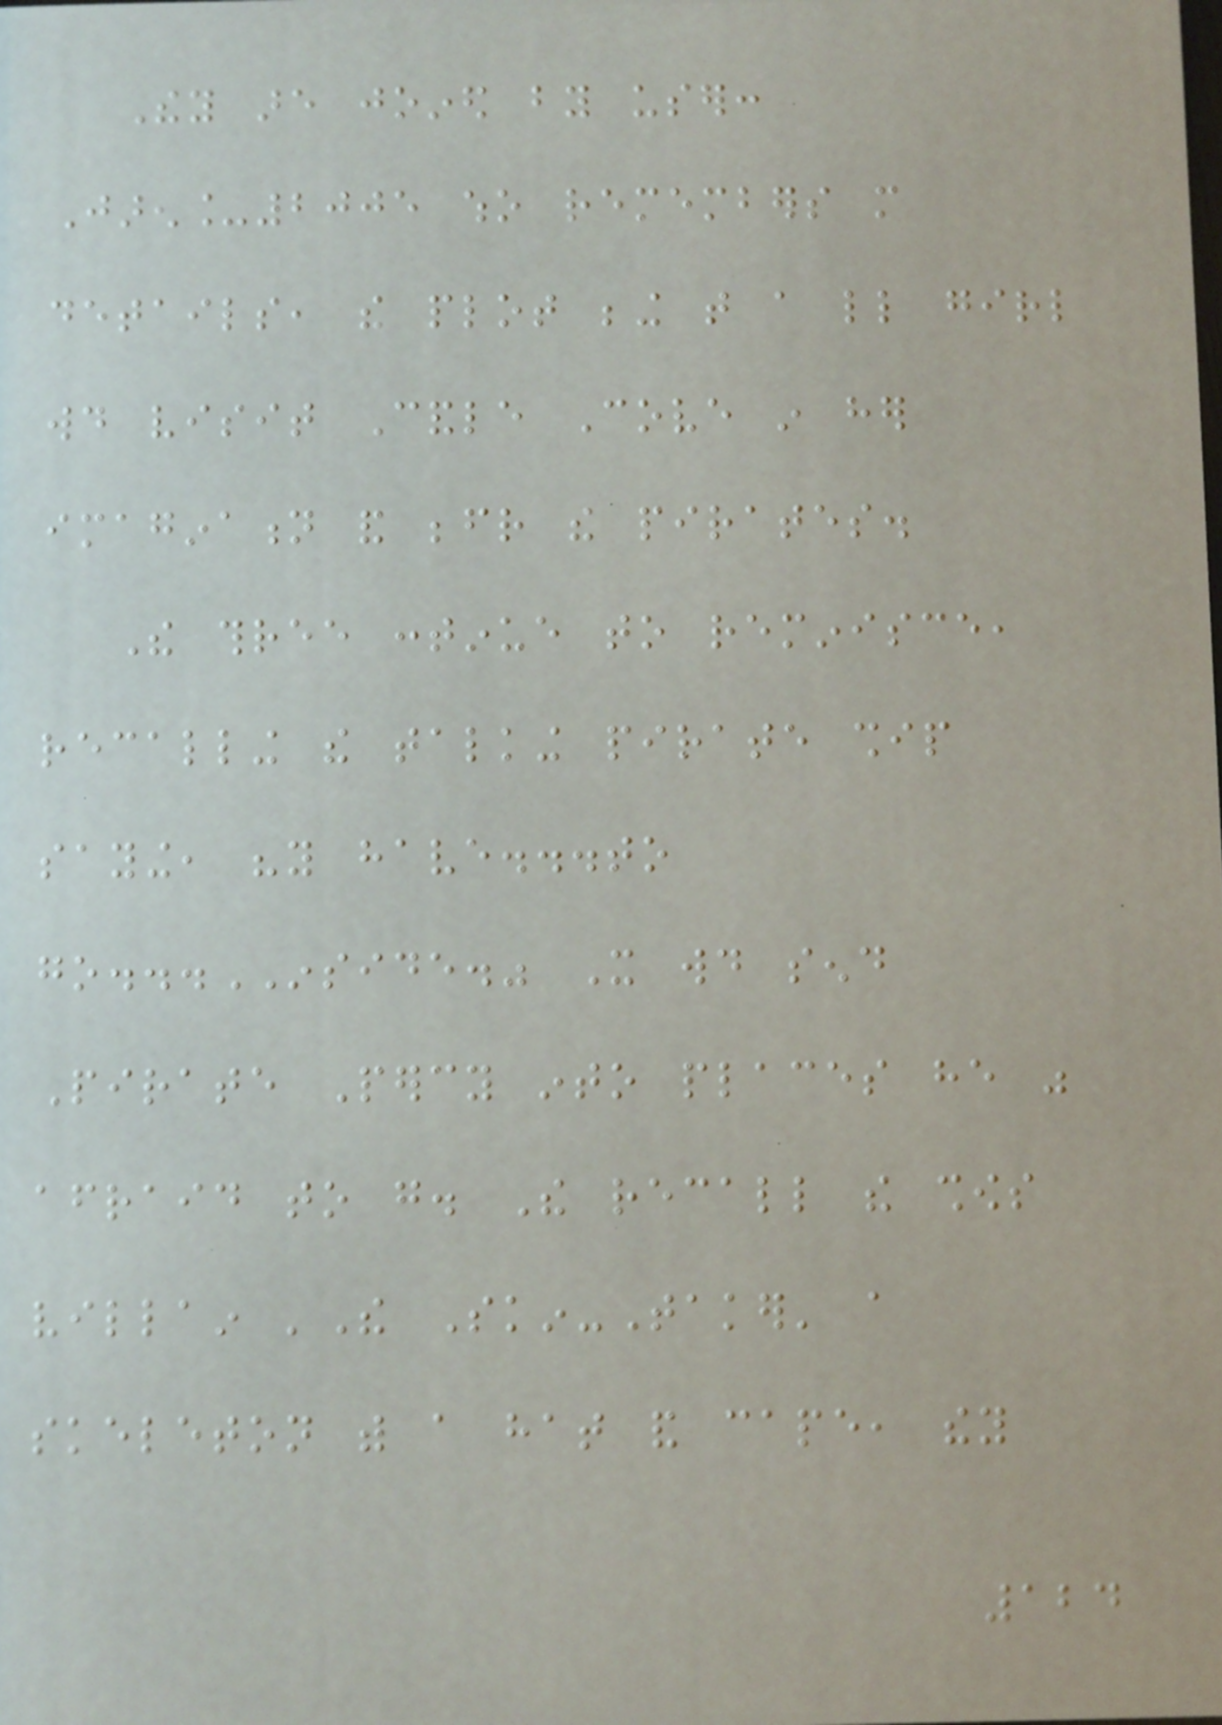They are joined by user:
Jaren_2005 who remembers more
details, the plot being that a little girl
would visit Candle Cove in her
imagination and befriend the pirates.
The three continue to reminisce,
recalling the talking pirate ship
saying, "you have...to
go...INSIDE." It would send
Pirate Percy into places he was
afraid to go. The recall the shows
villain 'The Skin-Taker' a
skeleton with a hat and cape, they
124
